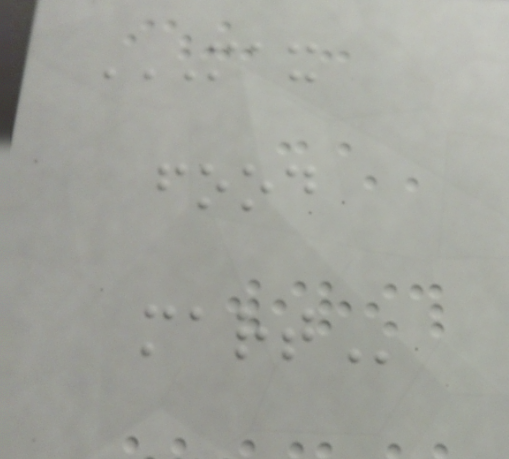MAX
FOOD
MART
